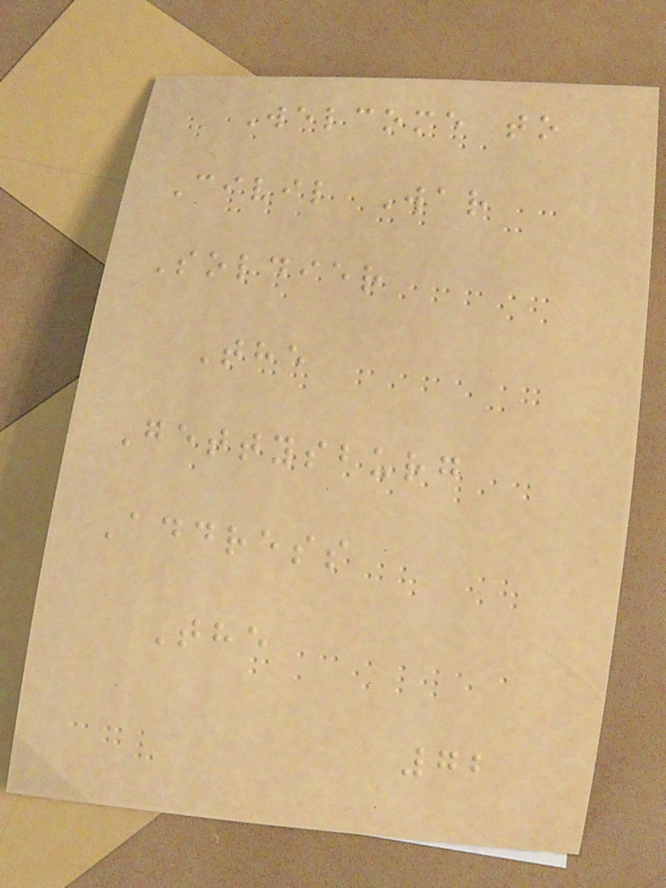Welcome to
Civil War
Soldier
The
Gettysburg
Address
The
72
